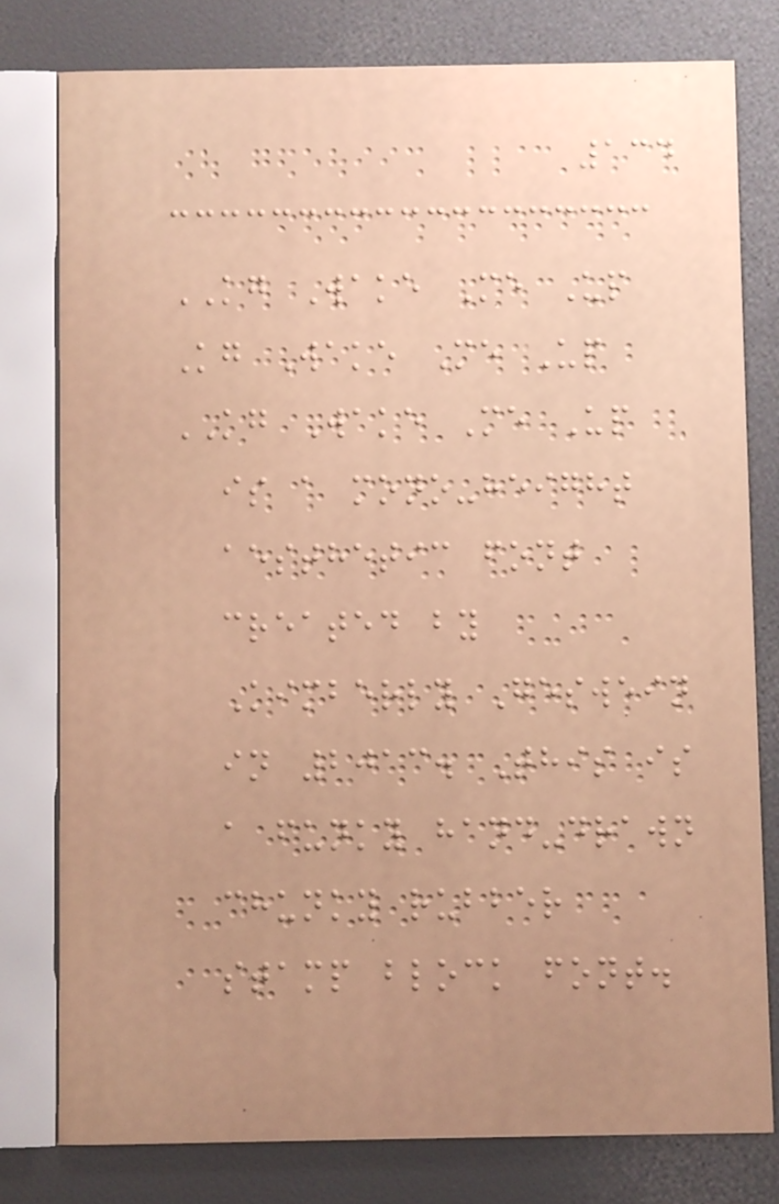134
KG Wake Me Up
Kg Wake Me Up
KG Wake Me Up
is a mono-height
aesthetic font
created by
Kimberly Geswein
in 2013. This is
a funky hand-drawn
chunky rubber
stamp block font.
